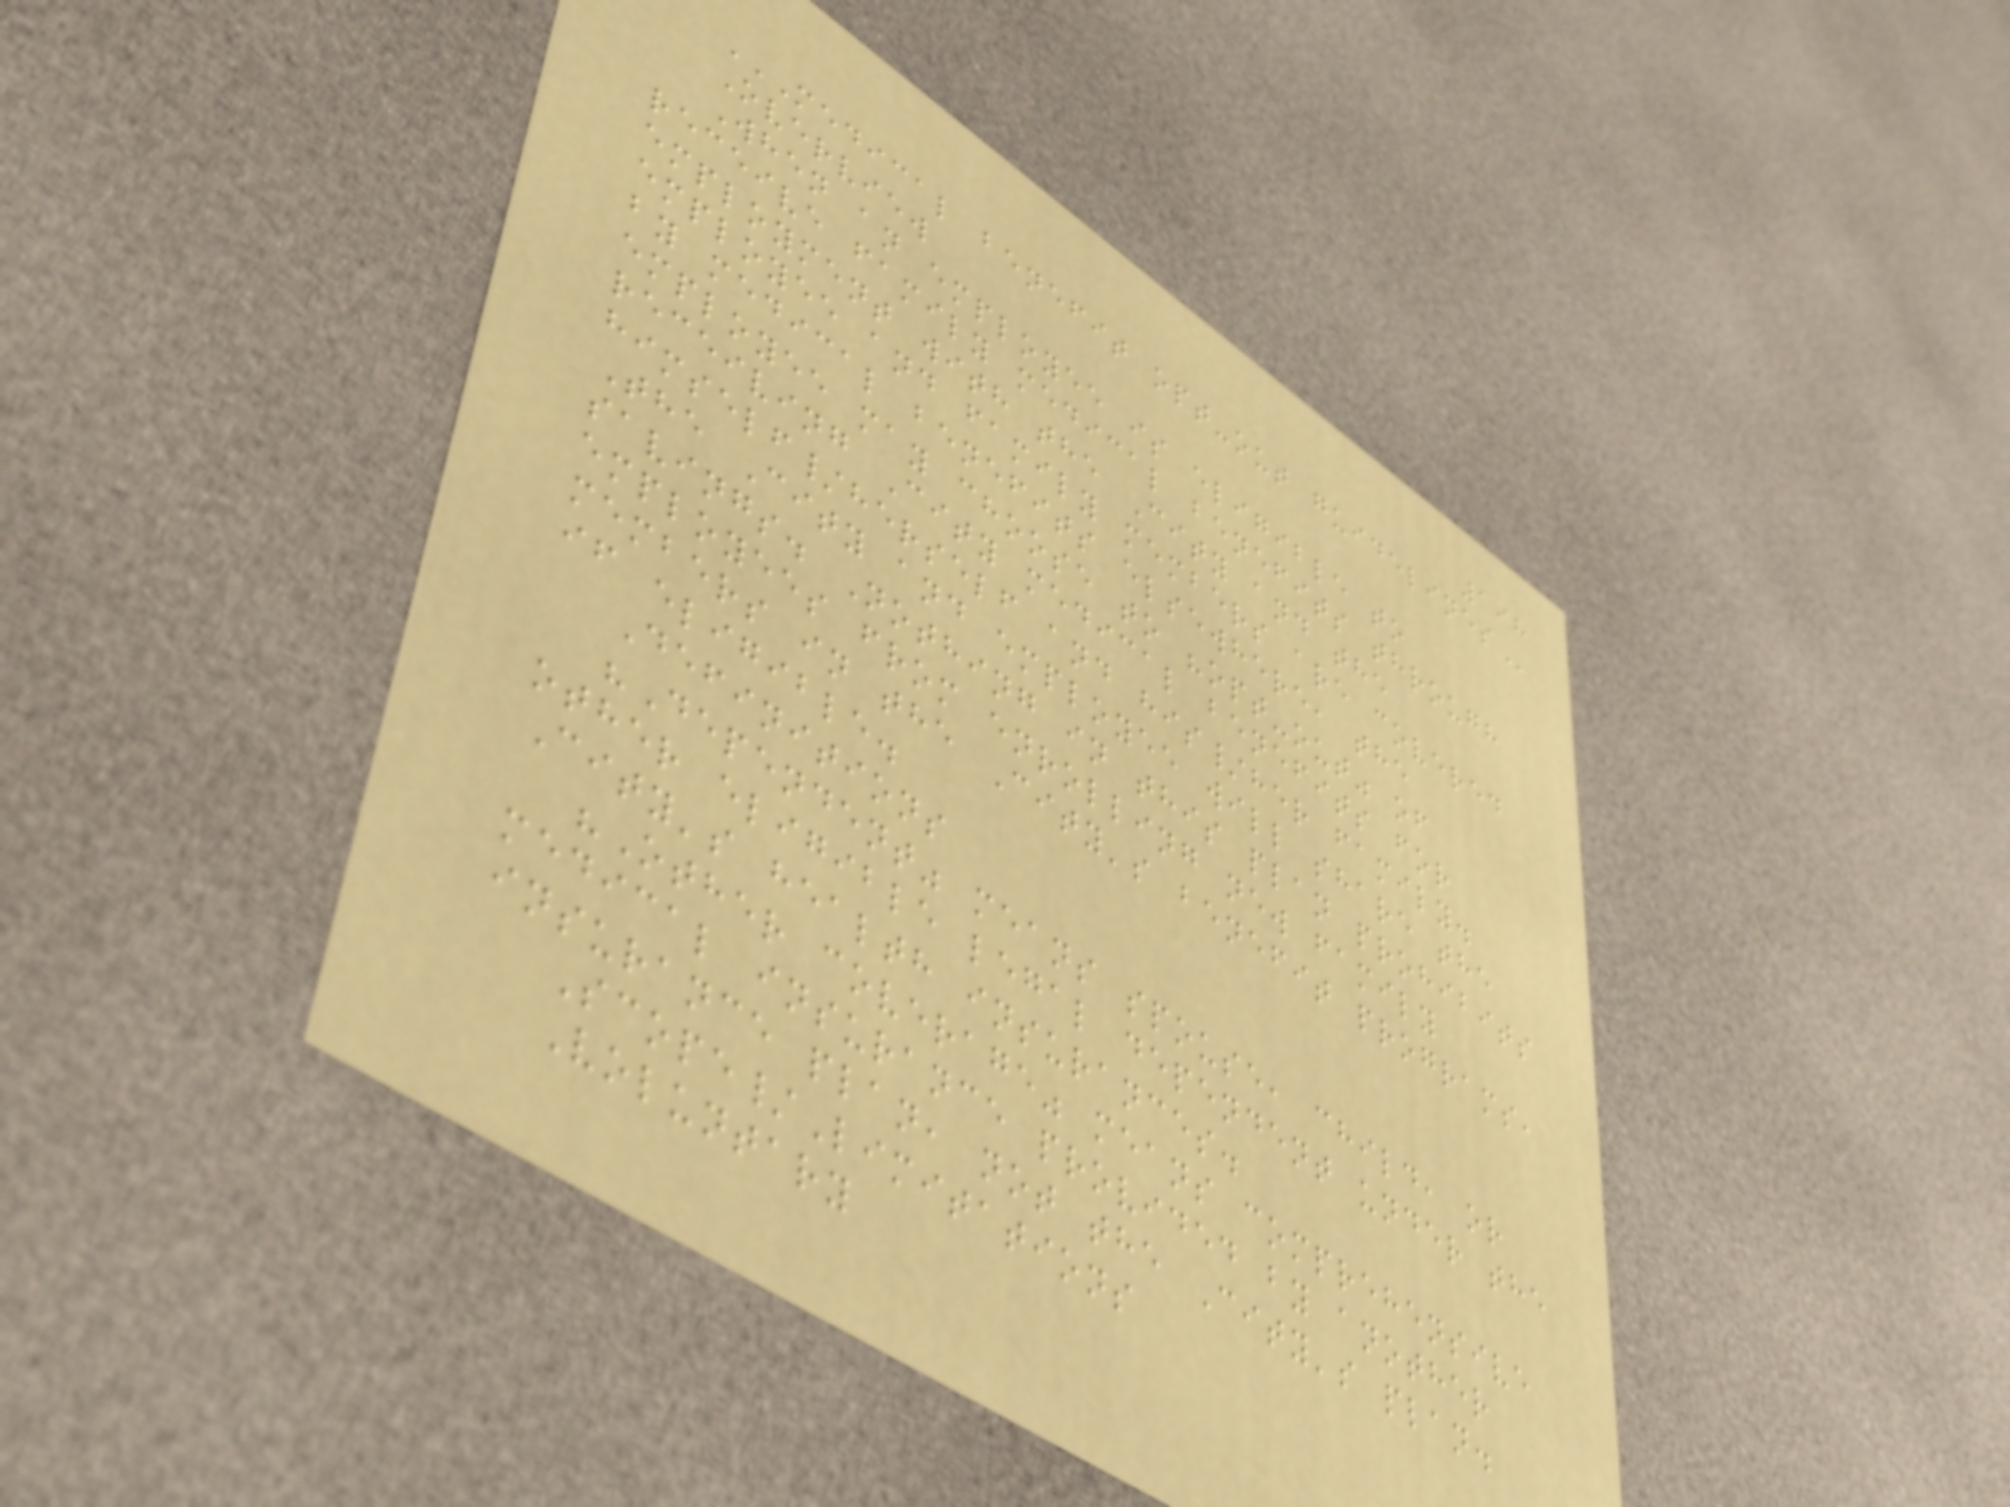198
MEDICAL BENEFIT OPT-OUT GUIDELINES
Overview
When an employee is eligible to
receive family medical benefits through
employment with the City and the
employee and family members are covered
by medical benefits elsewhere, the
employee may choose to "opt-out" of
receiving City medical benefits for
himself/herself and his/her family.
The City and employee will share the
savings. Nothing in this plan prohibits
employees from enrolling new family
members in the City's benefit programs,
if eligible.
Definitions
"Dependent" means spouse, child, or
other eligible legal dependent under the
City's health insurances.
"Other coverage" means comprehensive
medical insurance provided by another
insurance plan, not the City's plan.
Scope/Limitations
Voluntary
